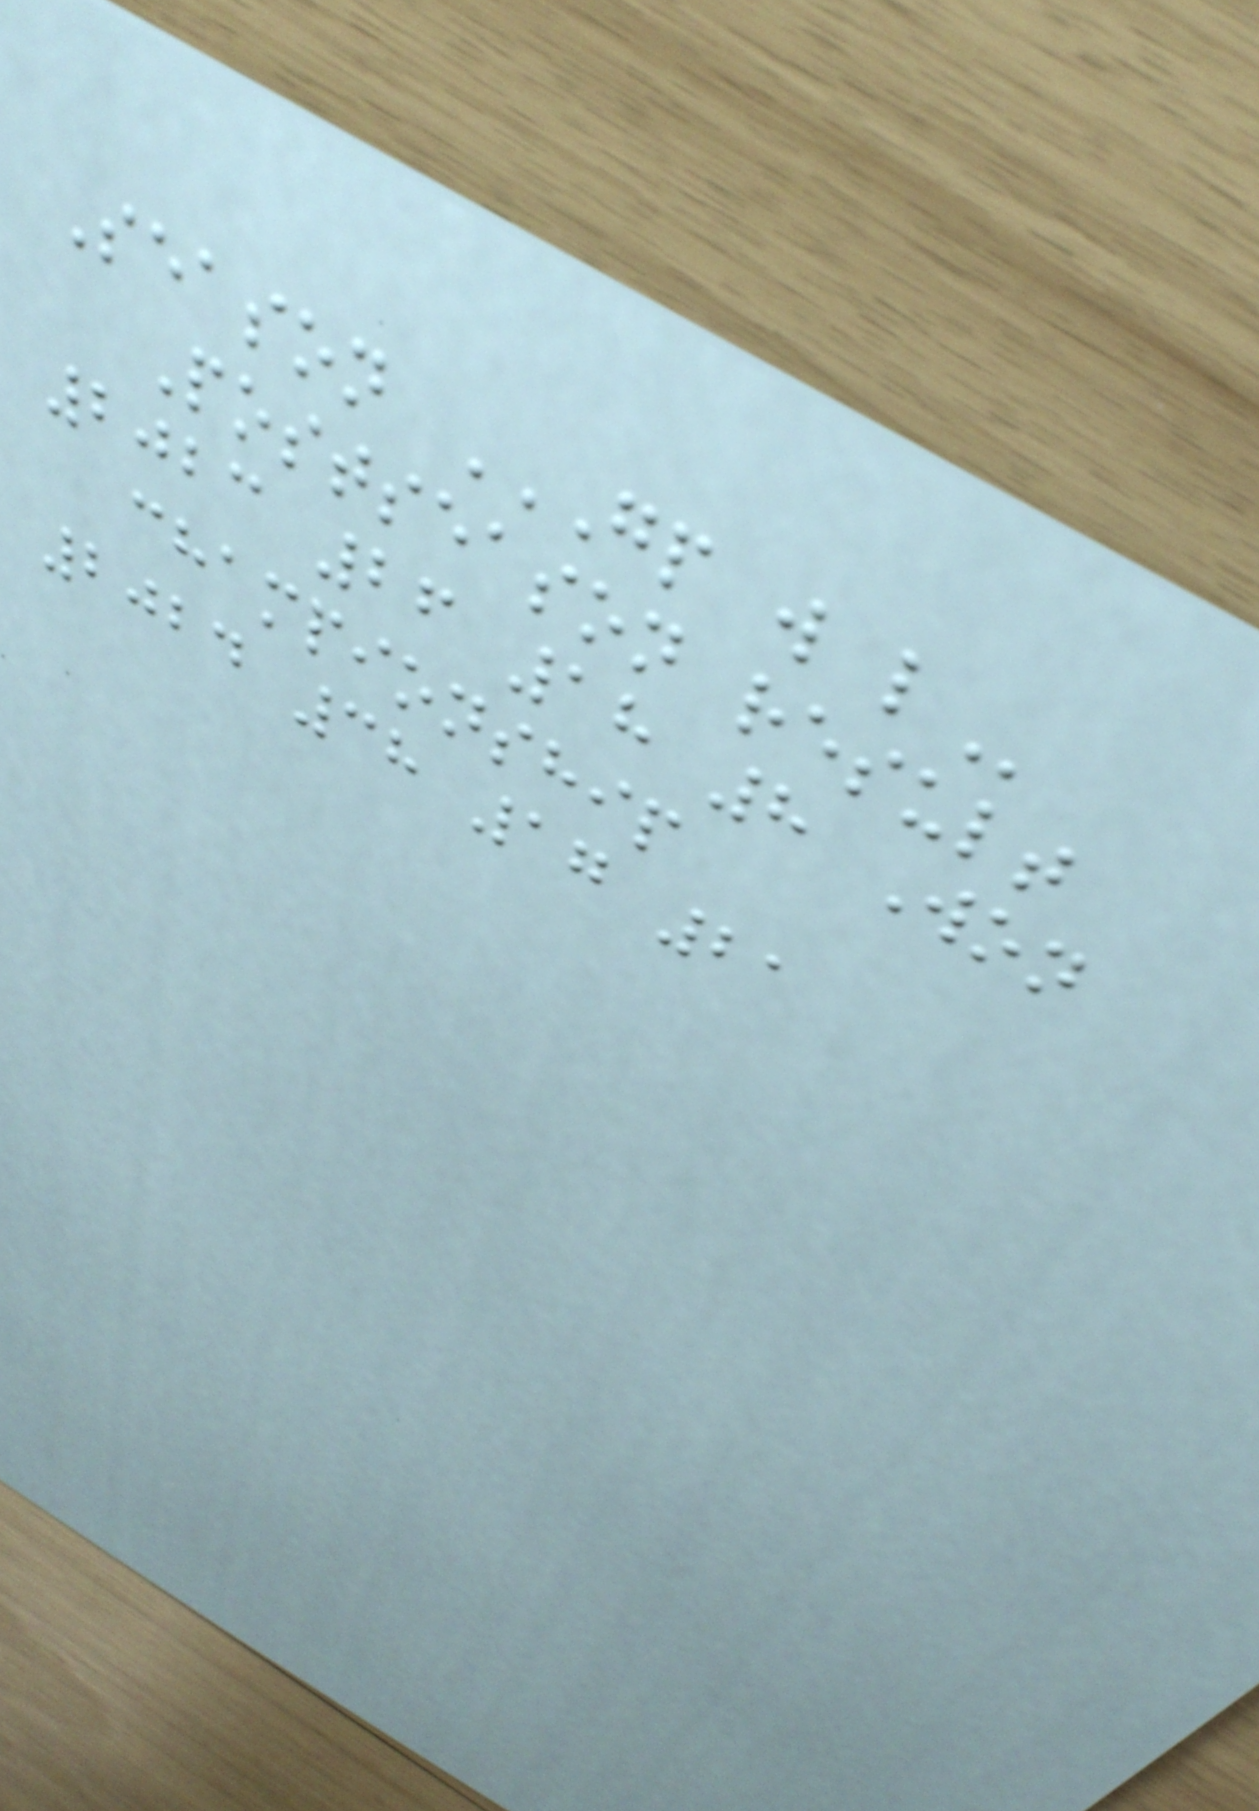Season GP W L
Postseason result
2023 26 18 8 Won
championship
2024 38 17 21
